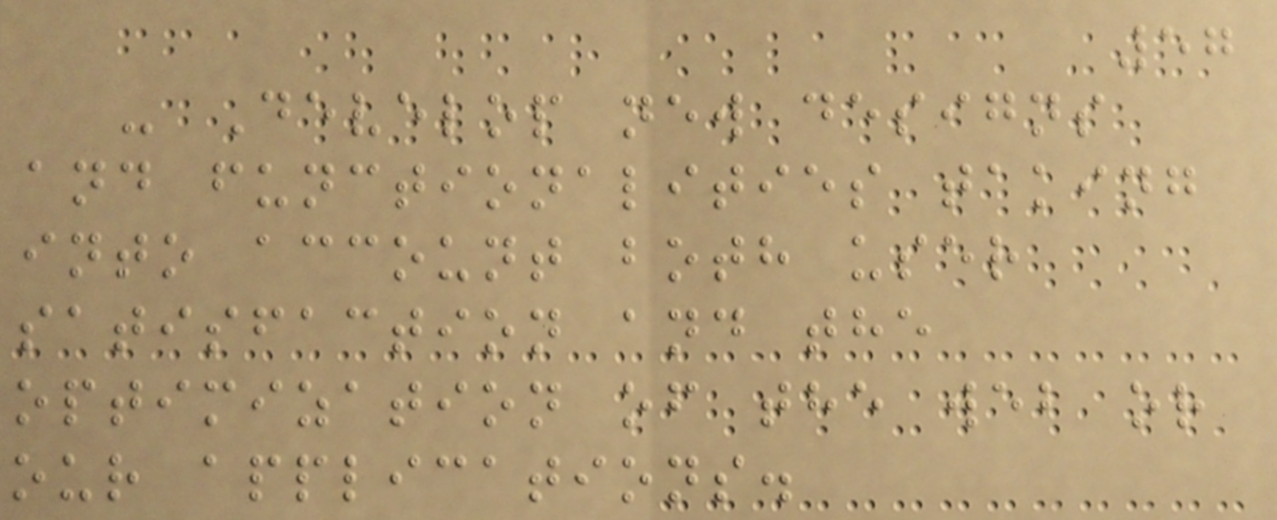57
- Develop new designs
and functionalities taking
into account both user
satisfaction and the
optimization of the web or
our applications.
